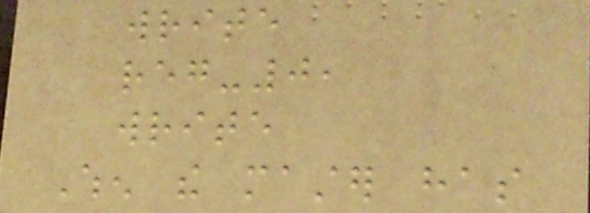write
reg-0,
write
When the master has
